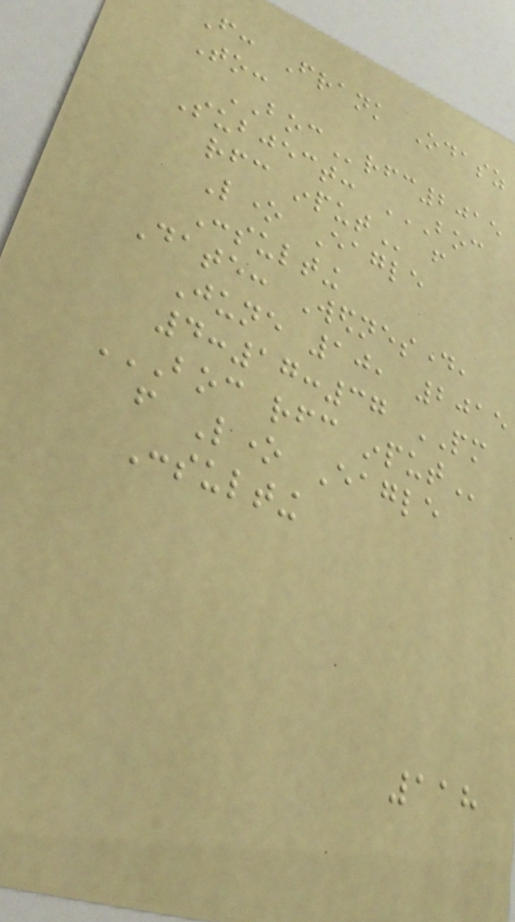From: Frank Odasz
To:
BOCrfc2015
Subject: BOC
RFC INPUT from
Lone Eagle
Consulting
Date: Wednesday,
June 10, 2015
4:17:37 PM
BOC RFC INPUT
from Lone Eagle
Consulting
118
